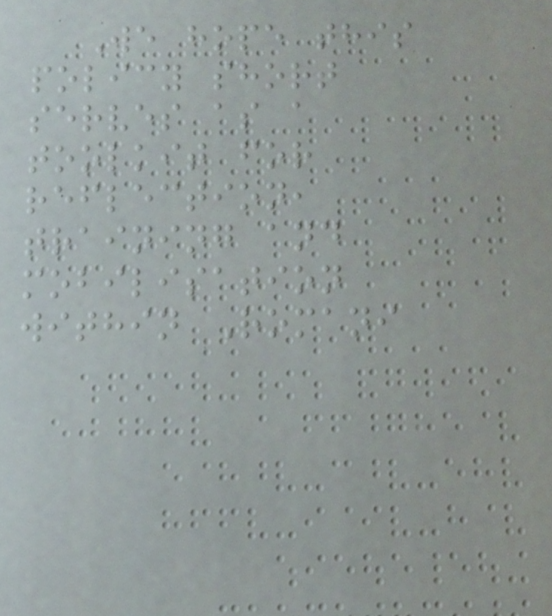We hope this
policy short
serves as a
toolkit for
reflection,
training and
mobilisation
within Romani
